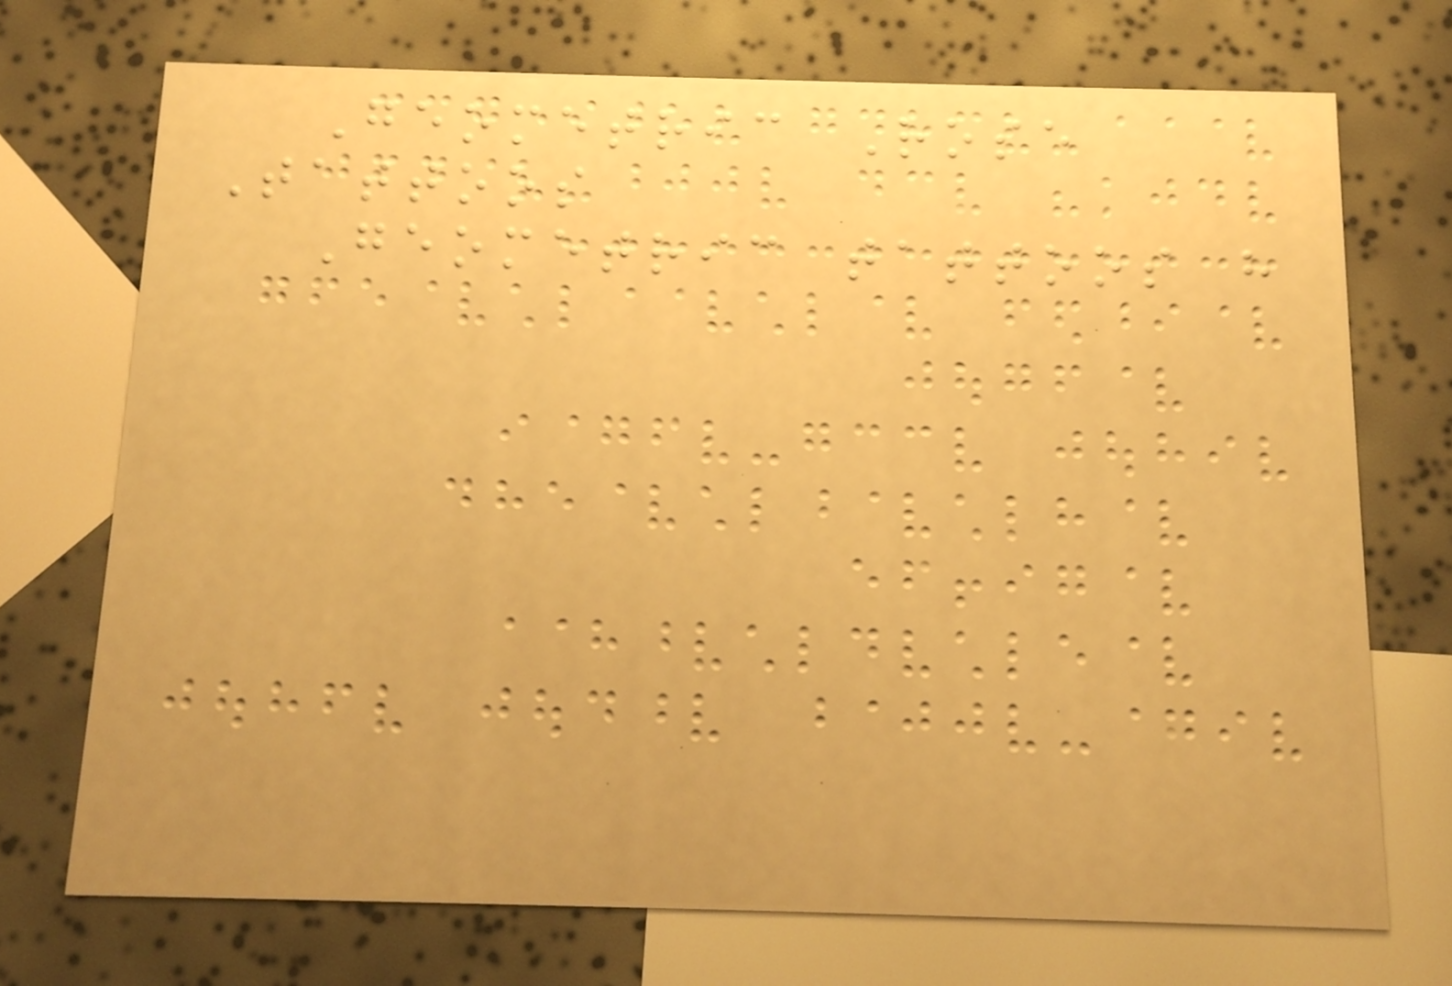Geometric Rose
Tattoos
Geometric tattoos have
